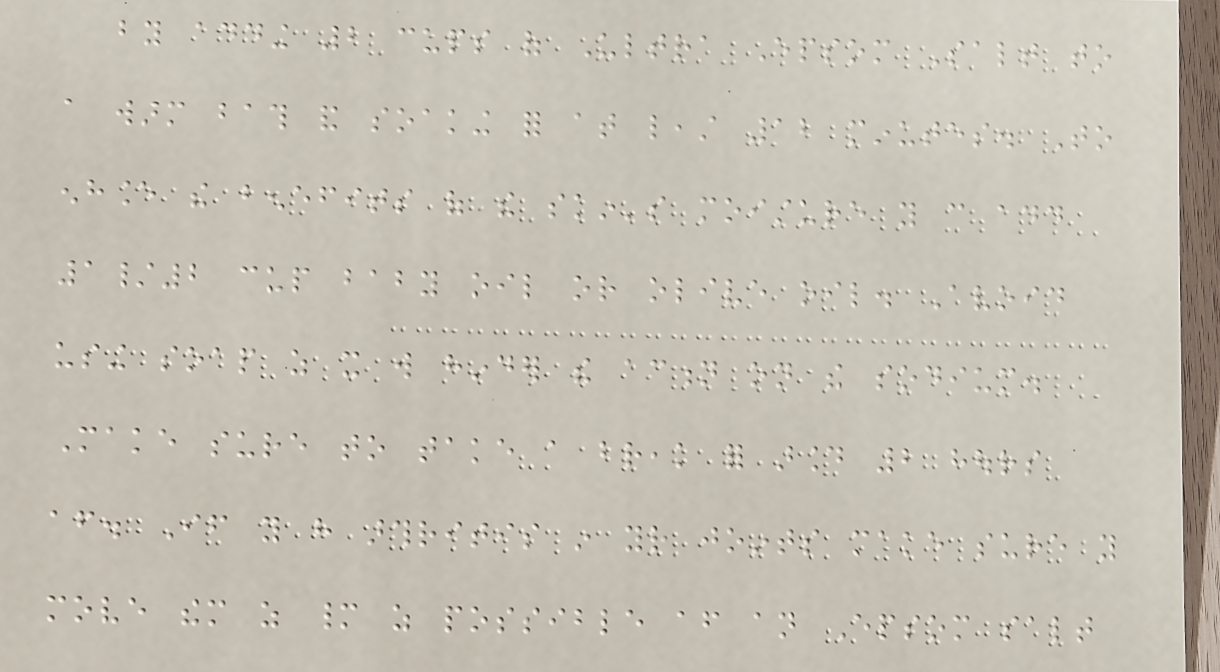by adding 2 cups of Ultra Epsom Salt to
a warm bath and soaking for at least 12 minutes. To
enhance the benefits of the skin's moisture you can add
1/2 cup baby oil or olive oil. Avoid
using soap as it will hinder the action on the sodium.
Make sure to take a break for around 2 hours
after. If you have arthritis in your joints make sure you
move them as many as possible after an Epsom salt
